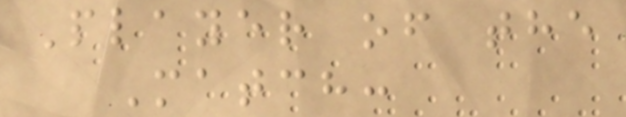Player of the
Match:
